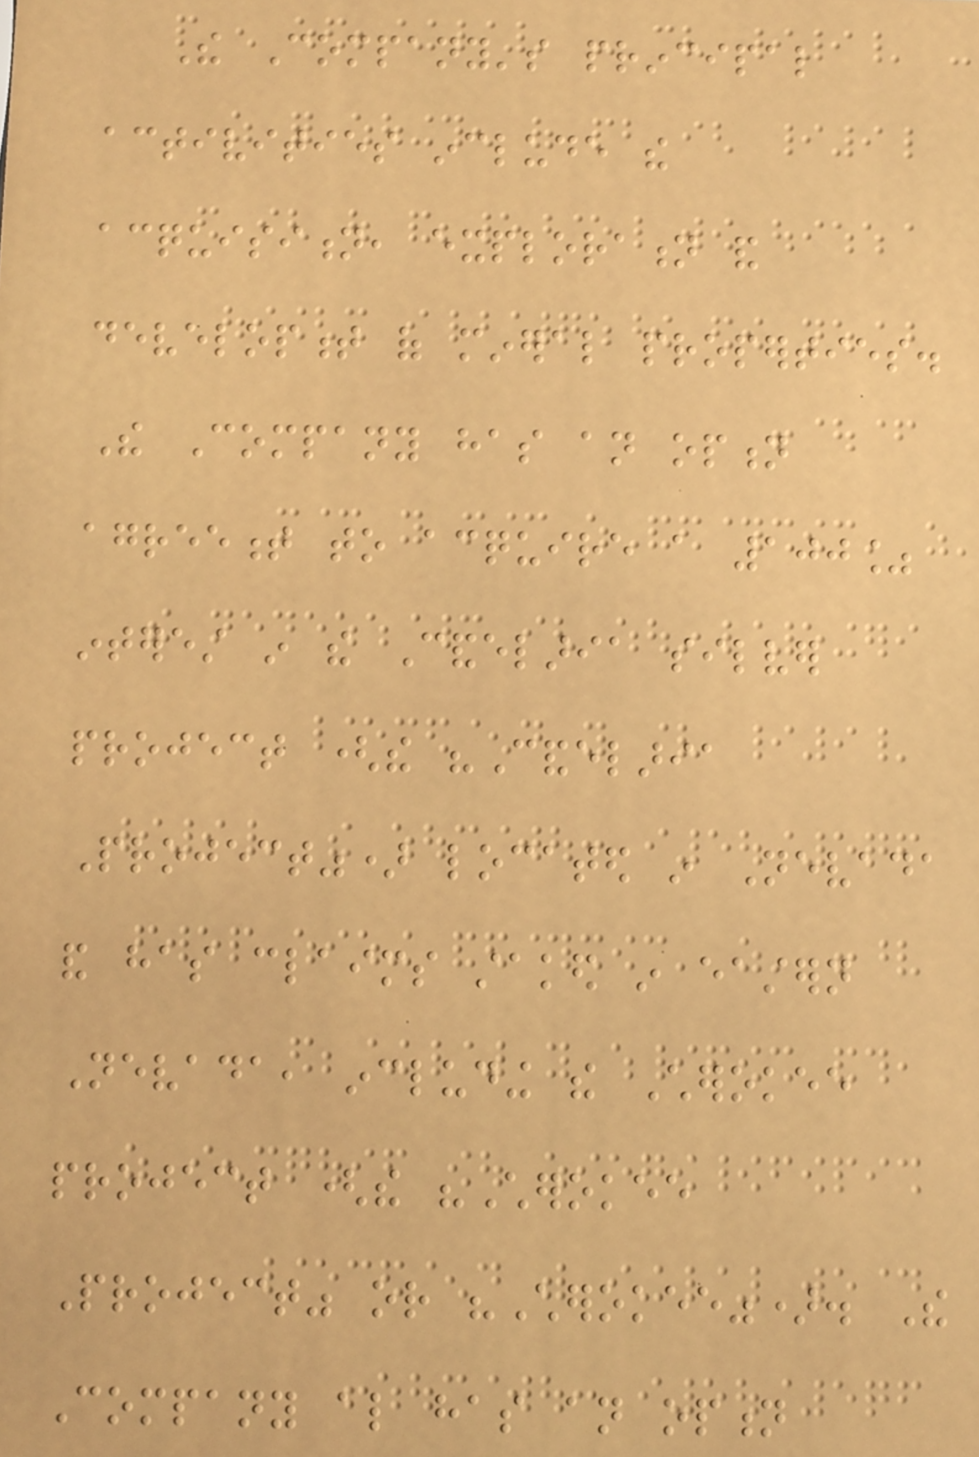The Company's principal
activities include the
acquisition, exploration and
development of mineral properties.
The Company has an option
agreement to acquire a 100%
interest in the Candelaria silver
project (the "Candelaria
Project") located in Nevada
and has claims staked in eastern
Nevada, including the Cherokee
project (the "Cherokee
Project" or "Cherokee"). The
Company also has an option
